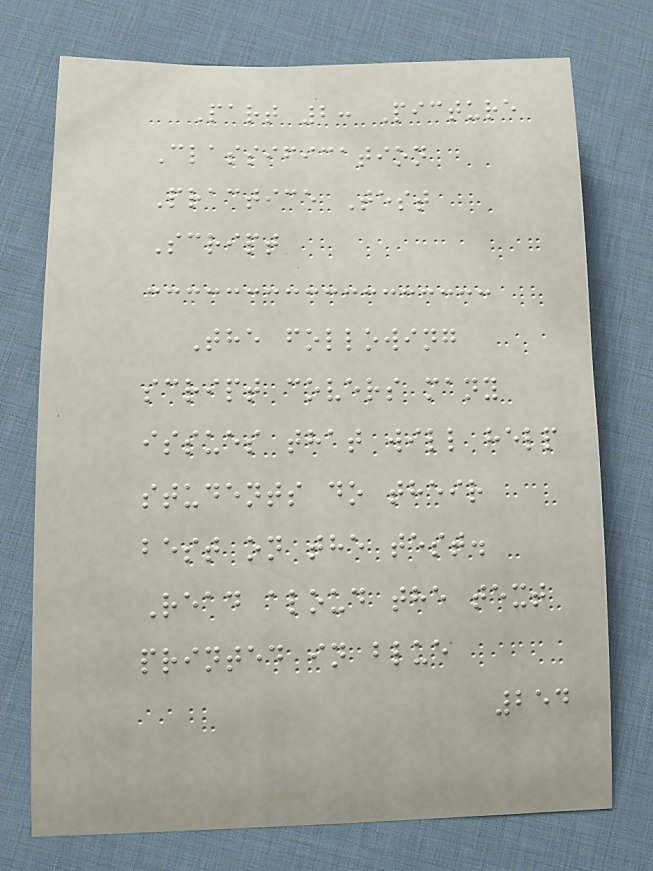Part 2: Picture
Classification
Practice Test
Script
The following
script covers many
issues that will help
students do their
best on the test.
Read aloud the text
printed in blue
254
